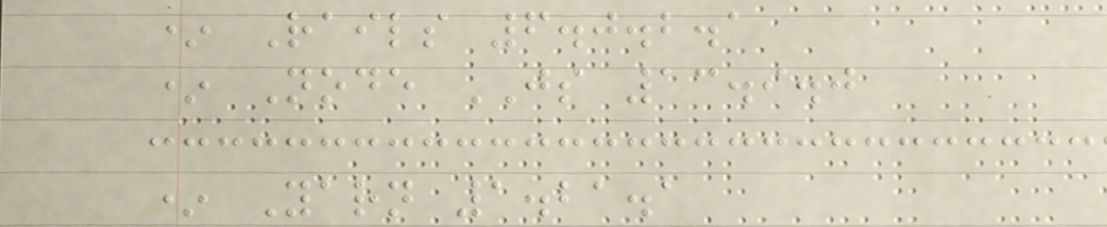* Rails 6.0.2.1
* Node JS 13.9.0
* Yarn 1.21.1
